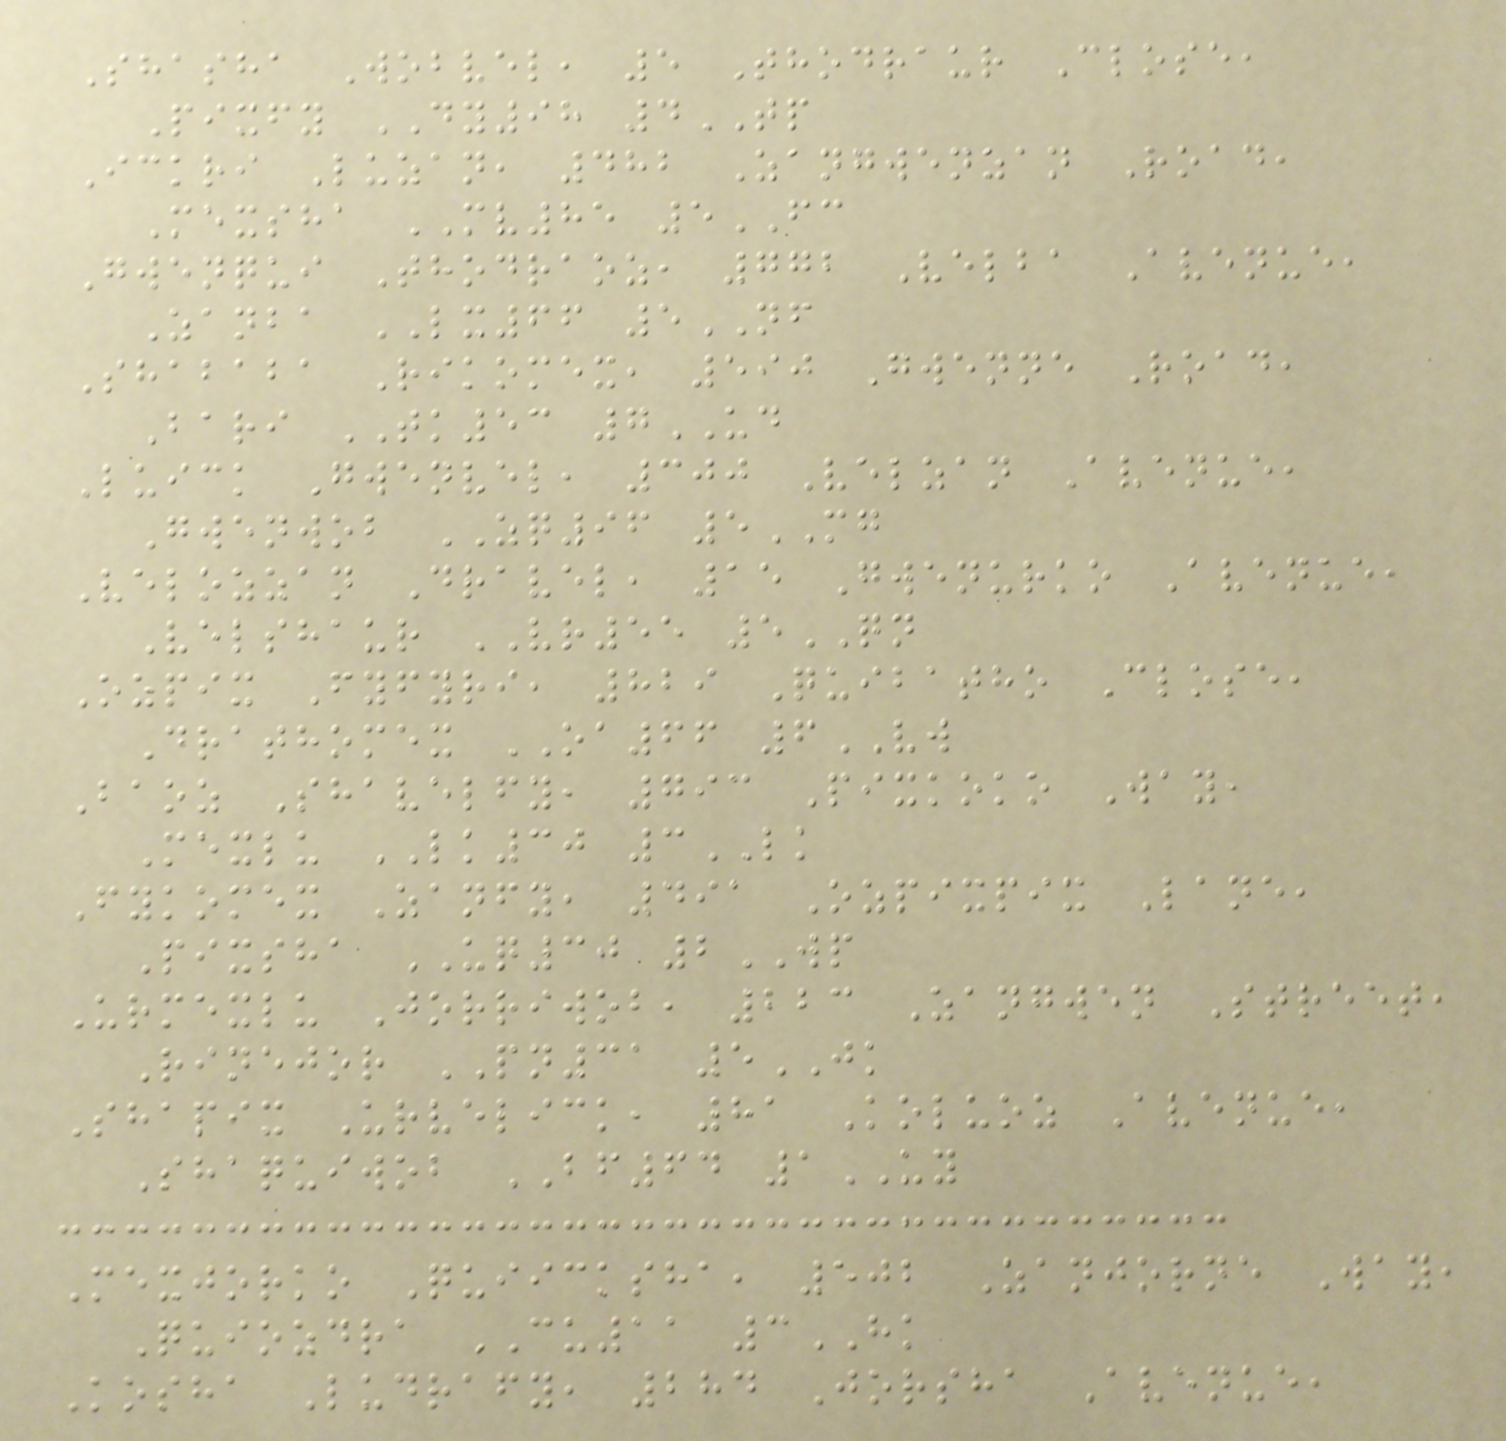Shasha Wobvel, 5 Thodraur Close,
Pixfy DY98 4TP
Ickri Luzan, 482 Zangwenzan Road,
Mexsha MV85 5FC
Gwenqui Thodraoz, 772 Velba Avenue,
Zanba LX66 5NF
Shababa Rikomex, 590 Gwenne Road,
Bari TK53 7UD
Luick Gwenvel, 300 Velzan Avenue,
Gwenwob ZQ96 5MG
Velozzan Dravel, 15 Gwenurko Avenue,
Velshaur VR55 5QN
Ozpix Fyfyri, 829 Quibatho Close,
Drathomex OA66 6VW
Baoz Shavelfy, 793 Pixkoko Way,
Mexlu LK30 3LK
Fykomex Zanfy, 491 Ozpixpix Lane,
Pixsha UQ30 2WP
Urmexlu Jorriwob, 223 Zangwen Street,
Rinejor PN31 5JK
Shapix Urvelick, 81 Koluoz Avenue,
Shaquiwob BF64 1UY
Mexjorko Quiicksha, 502 Zanjorne Way,
Quiozdra CU11 3HK
Kosha Ludrafy, 284 Jorsha Avenue,
